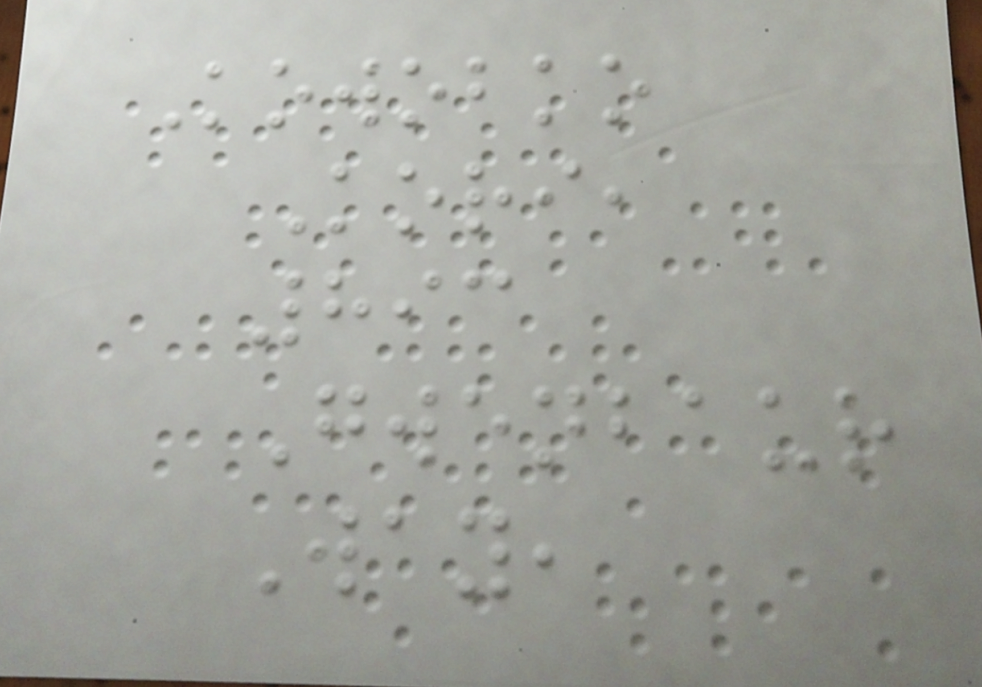Kowobko
Kori,
893
Gwenbaur
Way,
